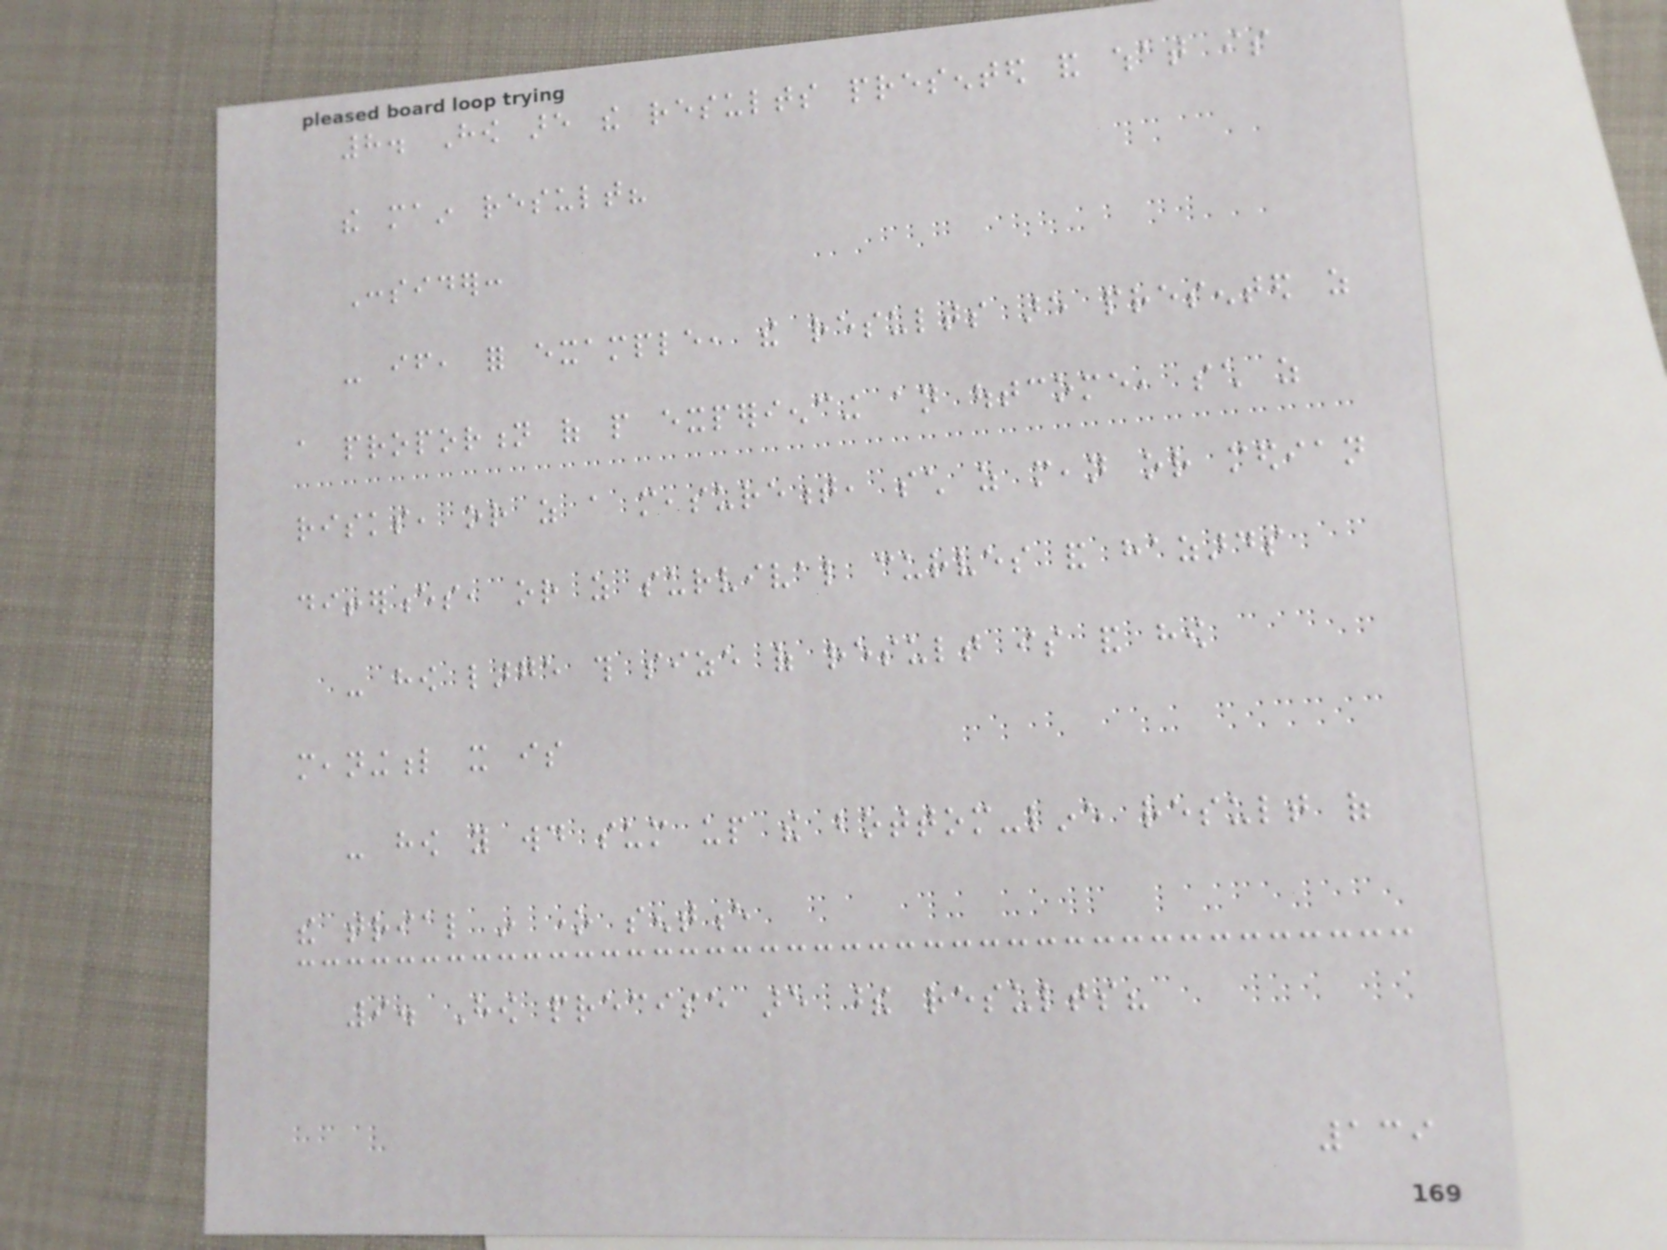8. How are the results presented and what is
the main result?
Consider:
- if, for example, the results are presented as
a proportion of people experiencing an outcome, such as
risks, or as a measurement, such as mean or median
differences, or as survival curves and hazards
- how large this size of result is and how
meaningful it is
- how you would sum up the bottom-line result of
the trial in one sentence
9. How precise are these results?
139
